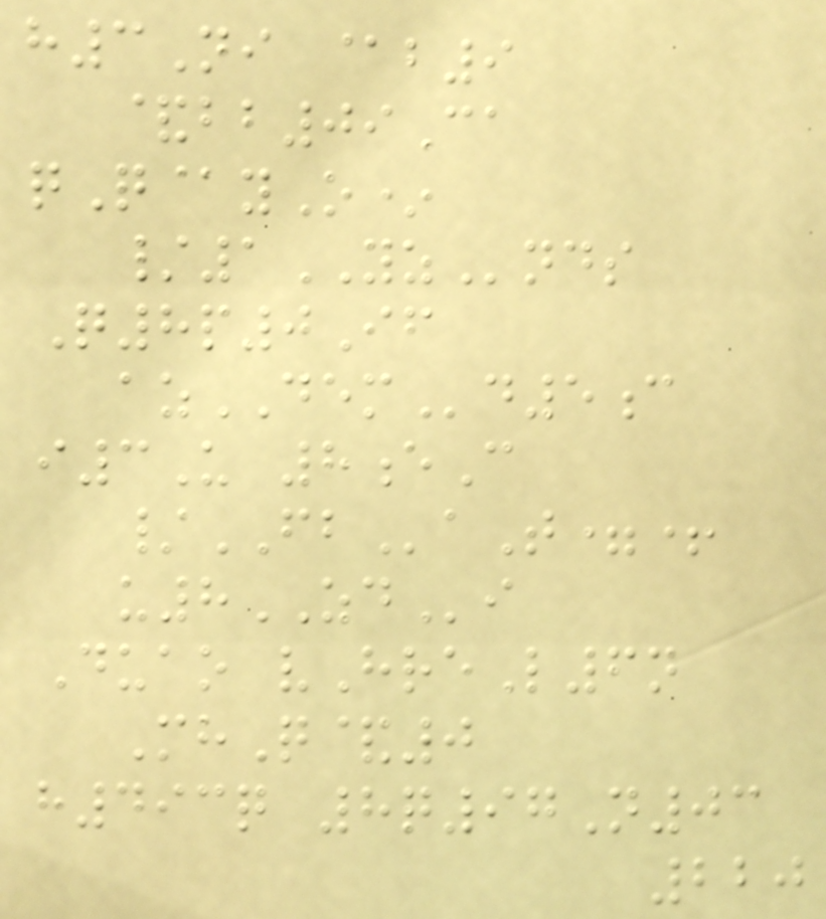h3Ni @b9
&bb09Ca
qQ@yO*
/1YZnds
Q8p0If
azDEMd5c
i3U 8eC
/FBaT=+
u8ZDi
Duao vHreL6n
MhQ&0
h493q 8q97N03
220
